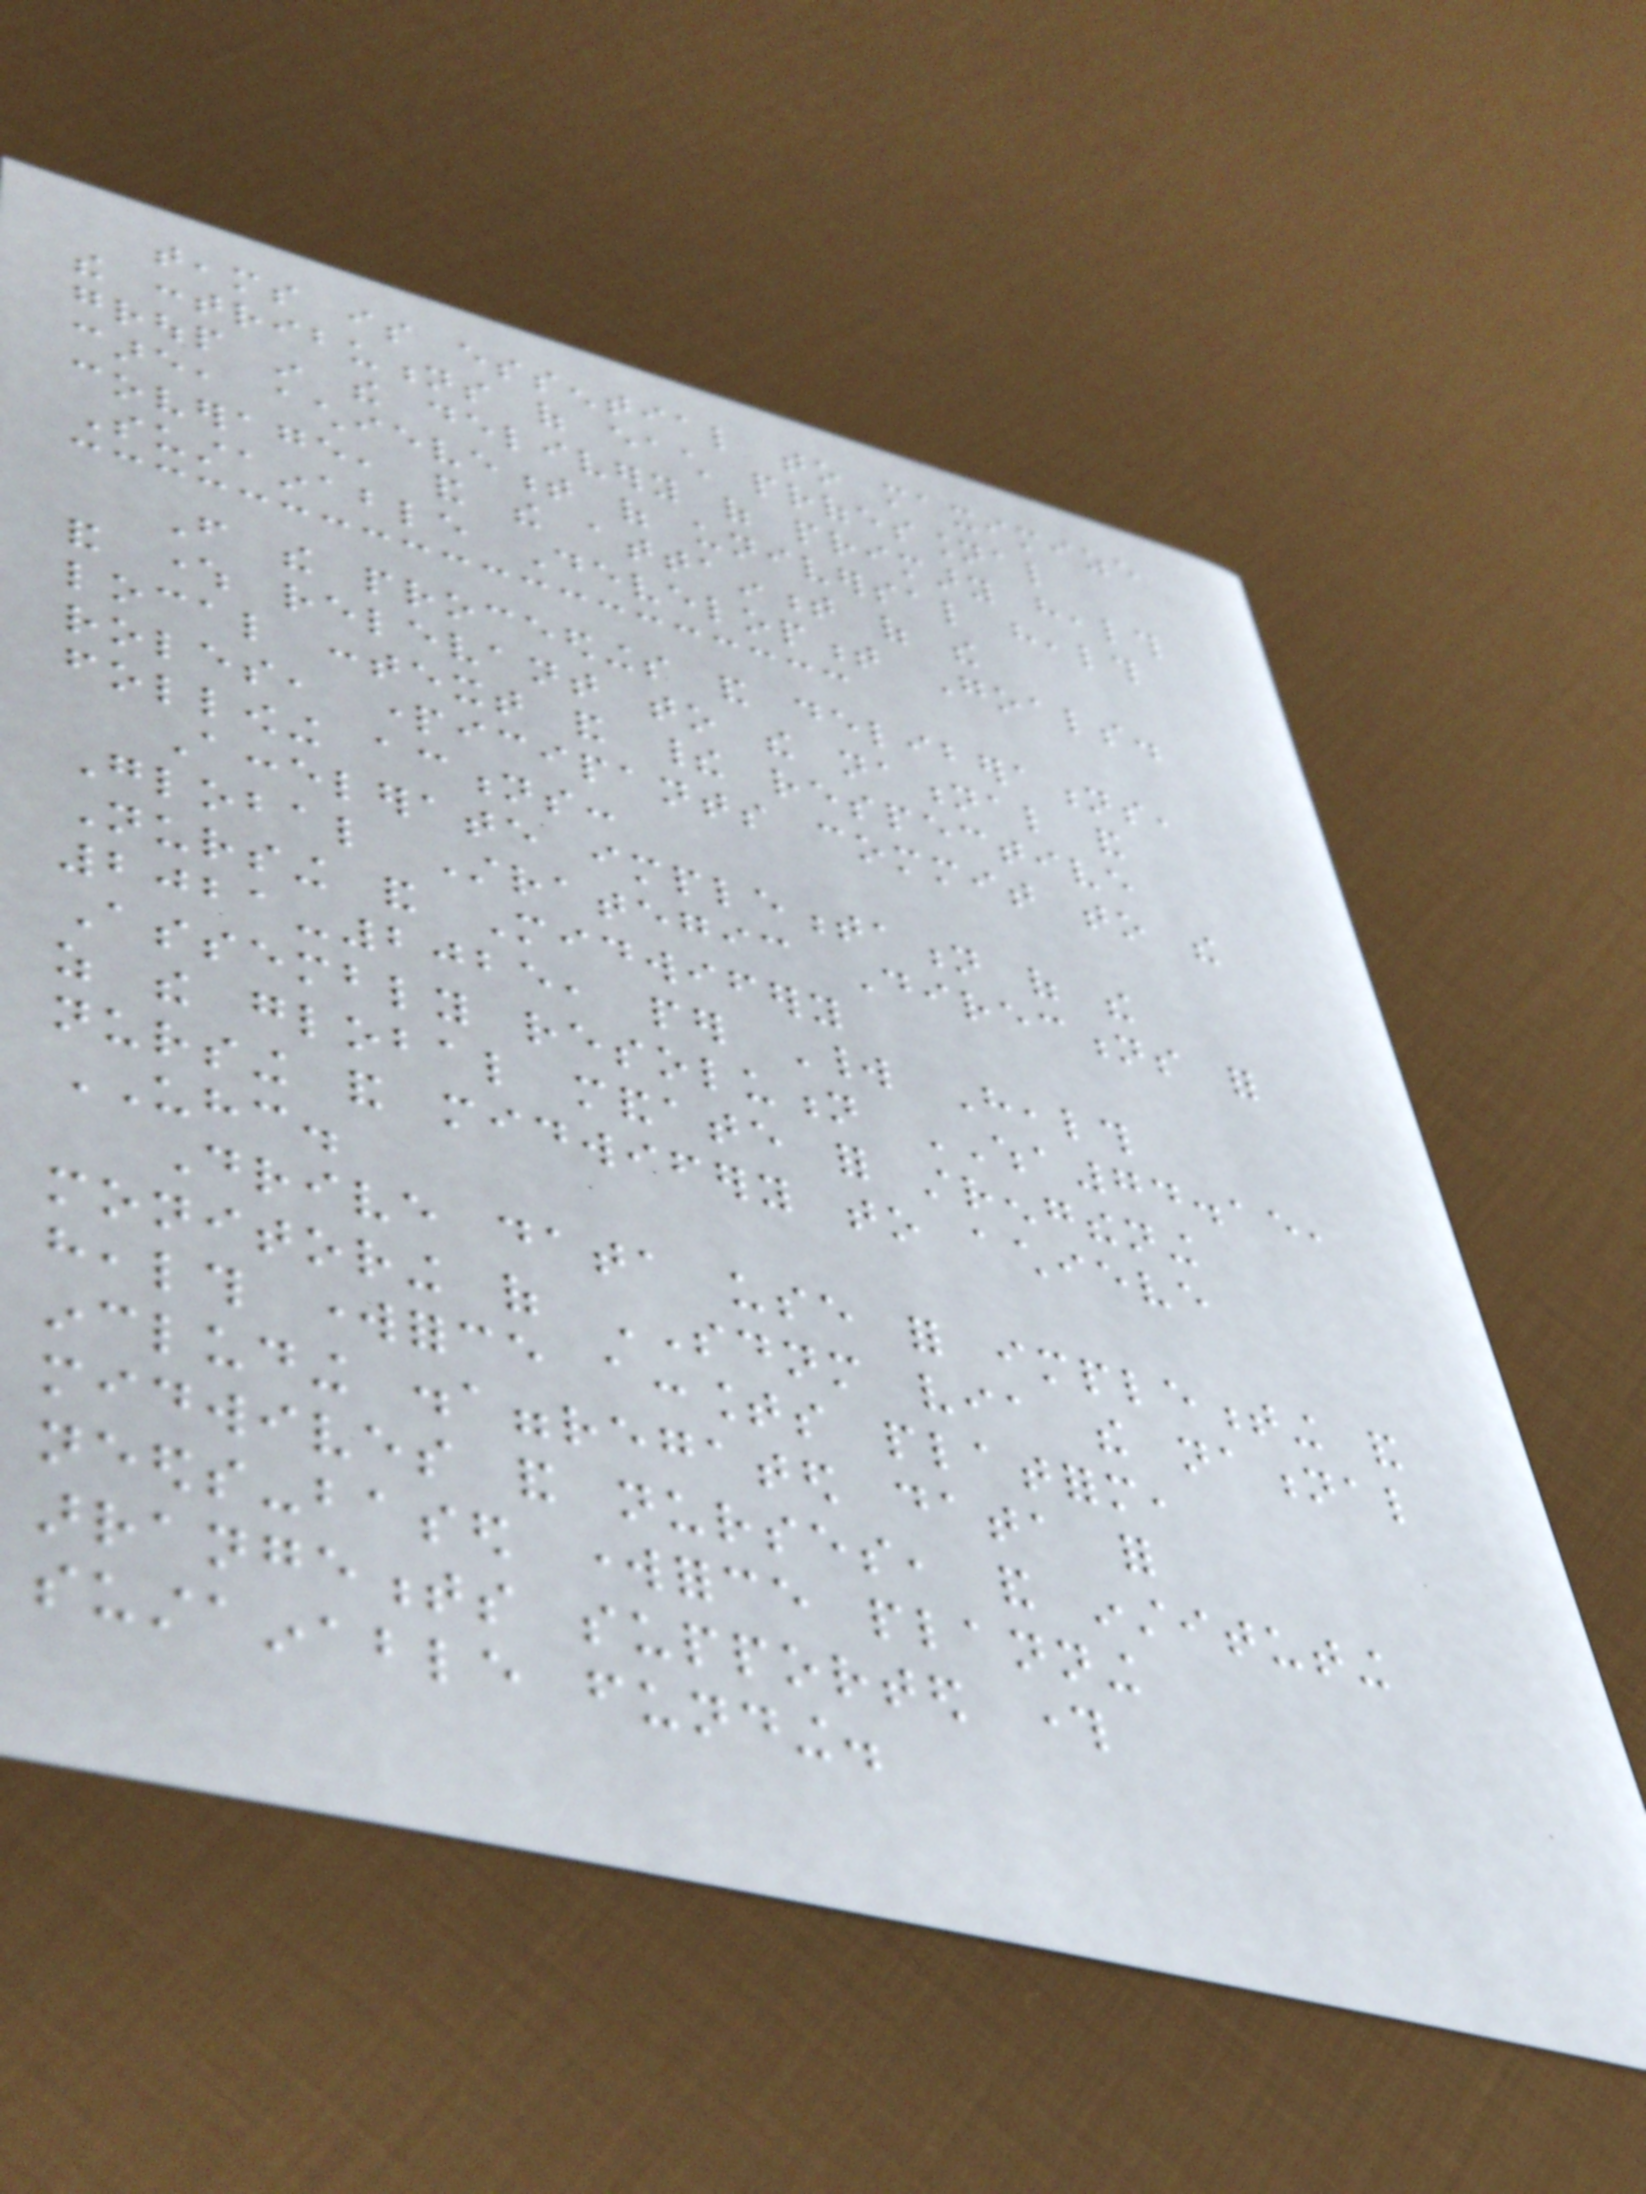teams is essential to maximize
the contributions of each professional
group in the delivery of primary health
care, achievement of universal health
coverage, and the attainment of the
Sustainable Development Goals.
From the proceedings and deliberations,
and where relevant to the national and
local context and their respective
roles, participants commit to the
following actions:
Accelerate implementation of the
Global Strategic Directions for
Nursing and Midwifery
2021-2025, per World Health
Assembly resolution WHA74.15,
as the global mandate for strengthening
nursing and midwifery to achieve
UHC.
Drive data use for implementing and
monitoring of SDNM via the national
health workforce accounts platform,
including disaggregated data for
midwives and nurses, and instituting
needs-based workforce planning
arrangements supported through
sustainable funding.
